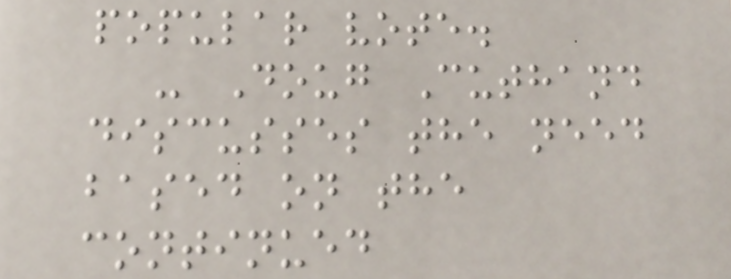popular vote.
- Doug Cuthand
discusses the need
based on the
continued
